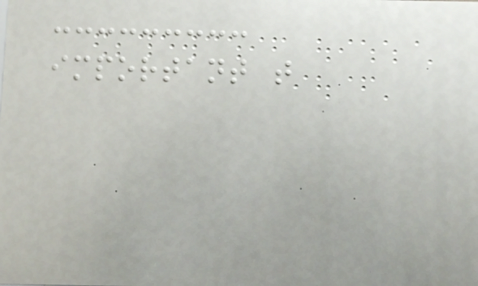important that
